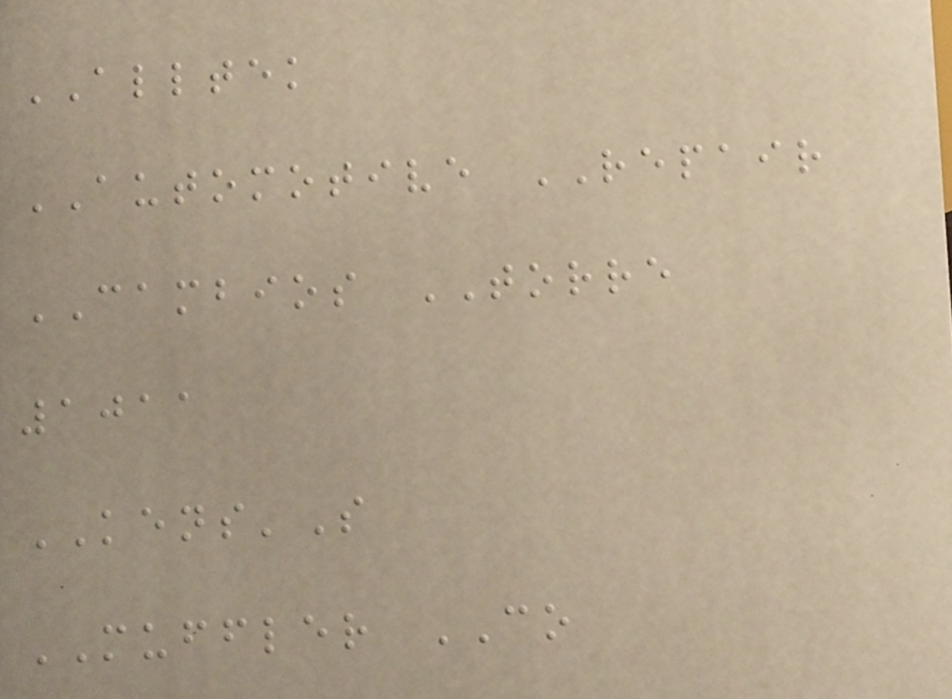ALLTEK
AUTOMOTIVE REPAIR
CAMBIOS TORRE
1011
KENS'S
MUFFLER CO
